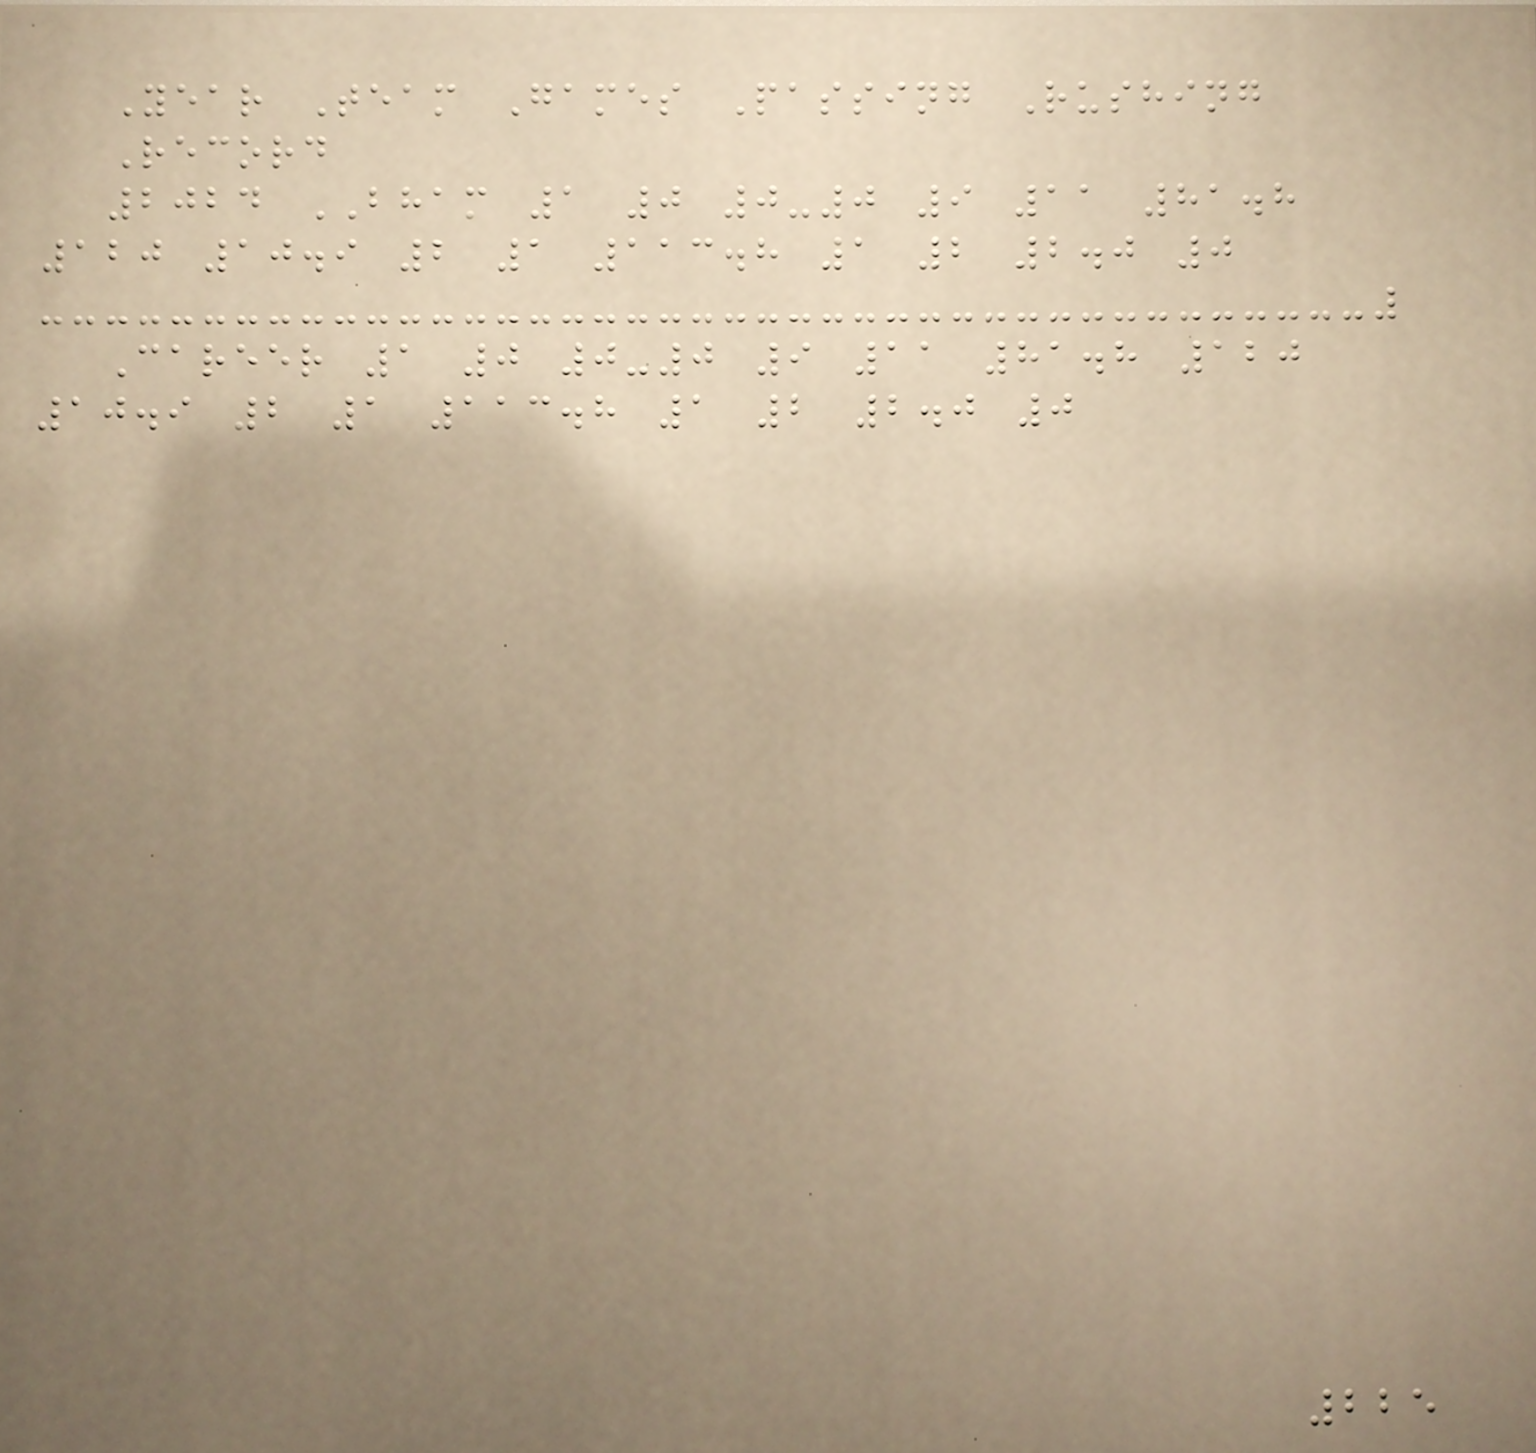Year Team Games Passing Rushing
Record
2024 BHAM 1 0 0-0 9 11 81.8
120 10.9 2 1 113.8 1 2 2.0 0
Career 1 0 0-0 9 11 81.8 120
10.9 2 1 113.8 1 2 2.0 0
225
